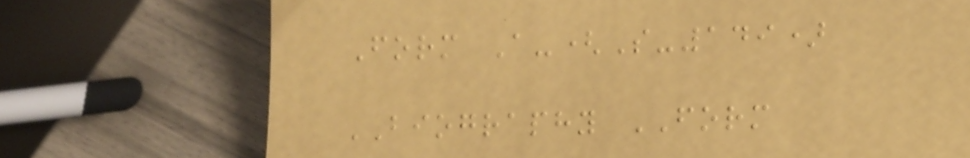Form A-(S-149)
BIOGRAPHY FORM
